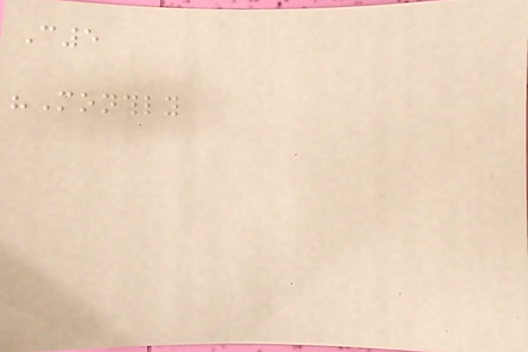C5
"Monthly
